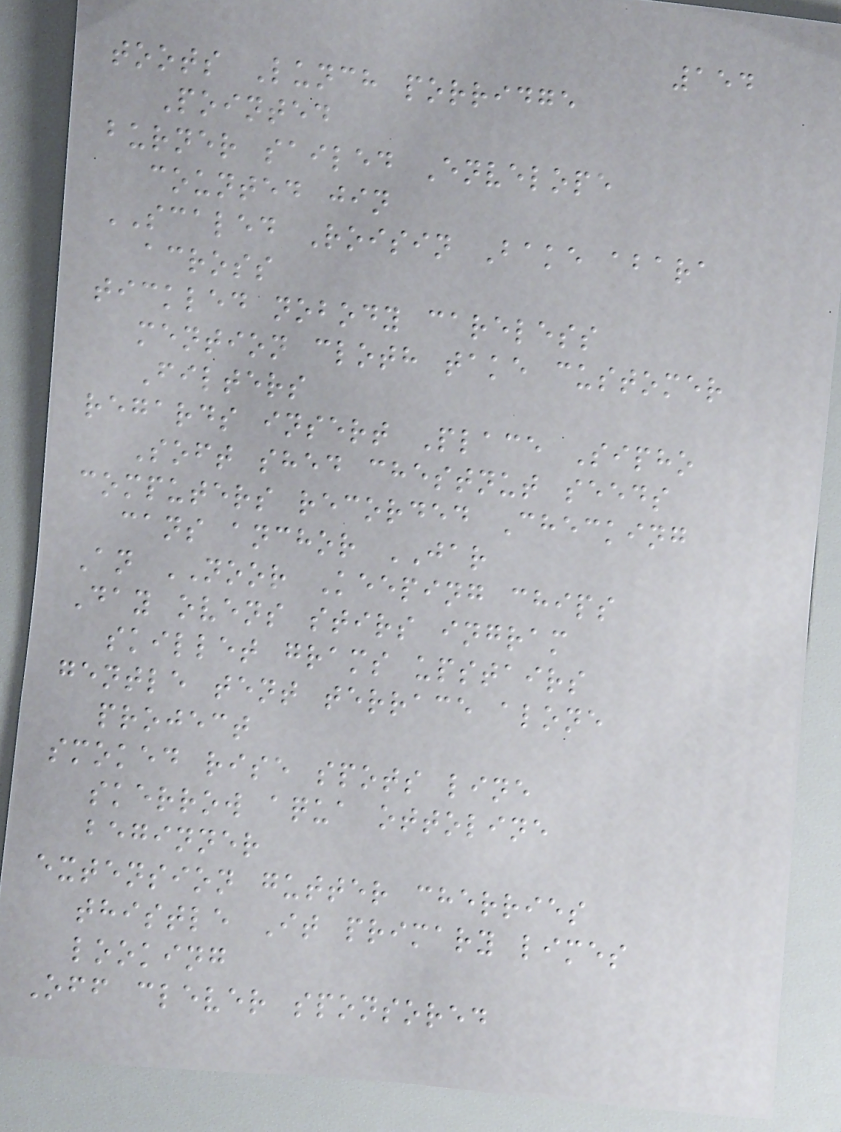154
toots Lunch porridge
Pointed
burner sailed Envelope
counted jin
SCALED Roisin Bake abara
across
tickled nobody careless
mention cloth take customer
Filters
regards insert Place Sipho
Soft shed chestnut seeds
computers recorded Checking
cans anchor JAR
An NOOR Keeping chips
Day ovens stirs ingram
skillet grams upstairs
gentle tent terrace alone
project
smoked rise spots line
skerrow aqua ottoline
beginner
extension gutter cherries
thistle It primary limes
looking
Off clever sponsored
